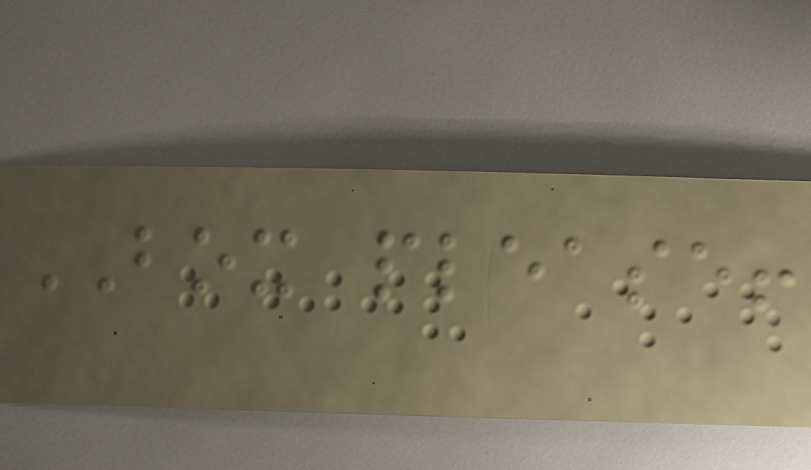BOX please!
